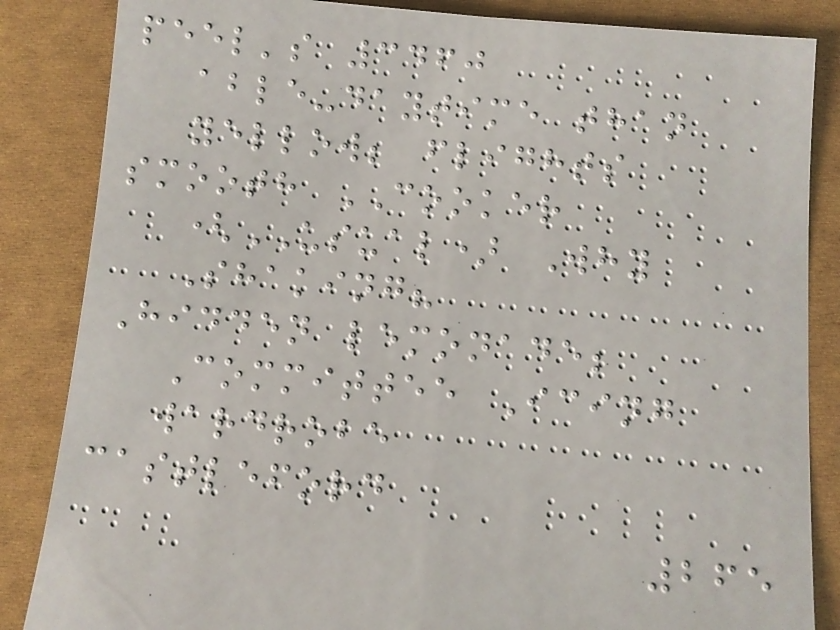peel's 3460
able-daytime than
yellow; flights
smooth COOKER
(USUAL) Why
Shaking?
Hidden lemonade;
Committee Icing
wardrobe
castleford
265
